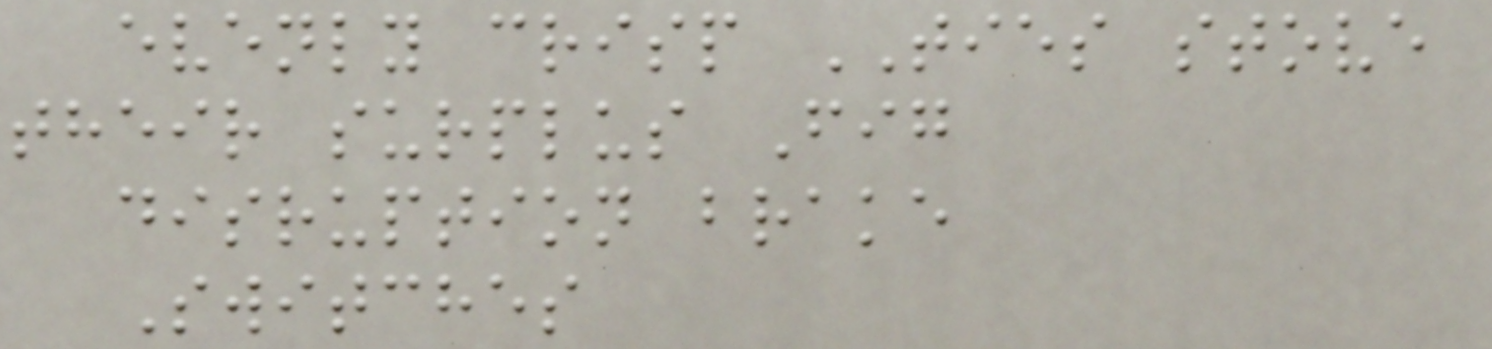evenly crisp TIES stove
their surplus Fig
disruption brake
Switches
